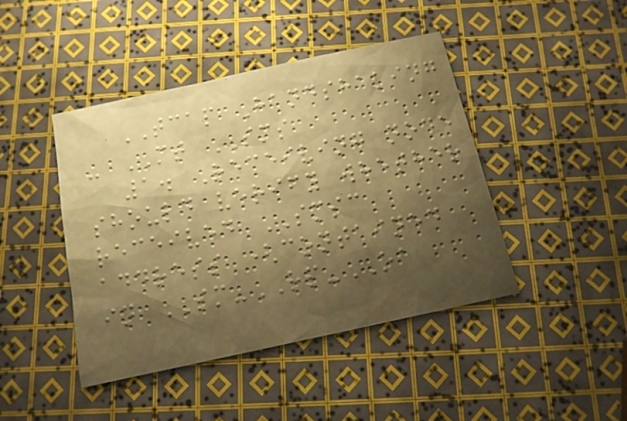TCAP Handshaking
- MT SMS
1. Receiving node
should verify whether
received SMSC
address (contained
in SM-RP-OA
